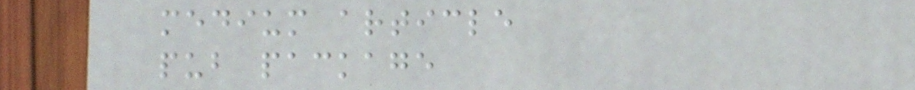medium article
pub package
